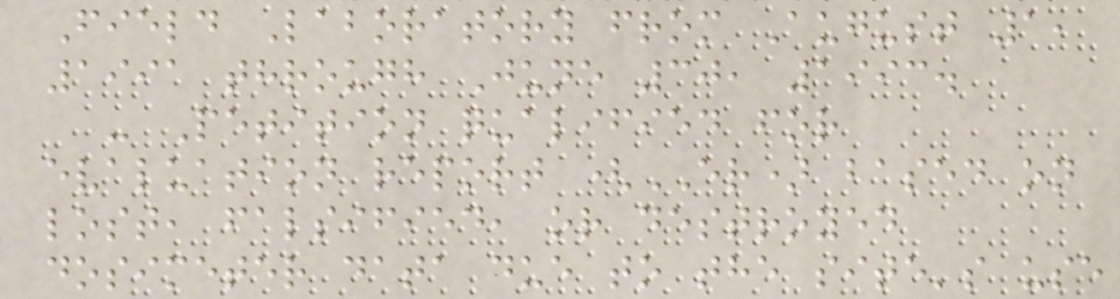Field Laboratory from August 1,
1991 through June 30, 1993.
- Petition qualified for
evaluation report (ER) based on
lost, falsified, or destroyed
dosimeter data due to the site's use
